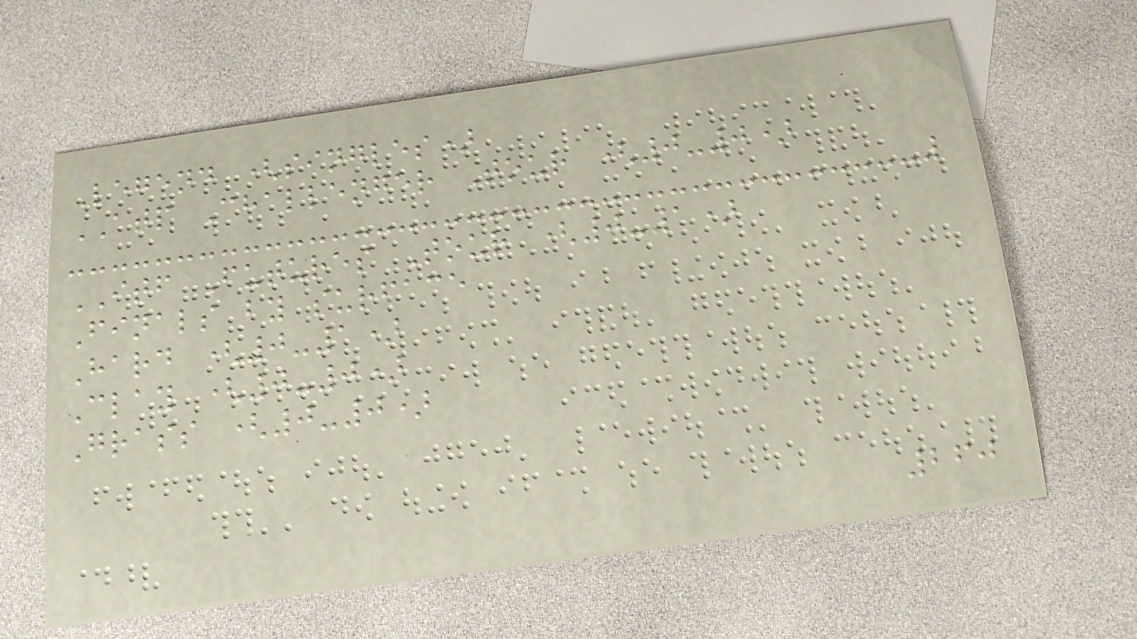Legend (singles)
ATP Challenger Tour (0-0)
ITF Futures Tour (0-1)
Finals by surface
Hard (0-1)
Clay (0-0)
Grass (0-0)
260
